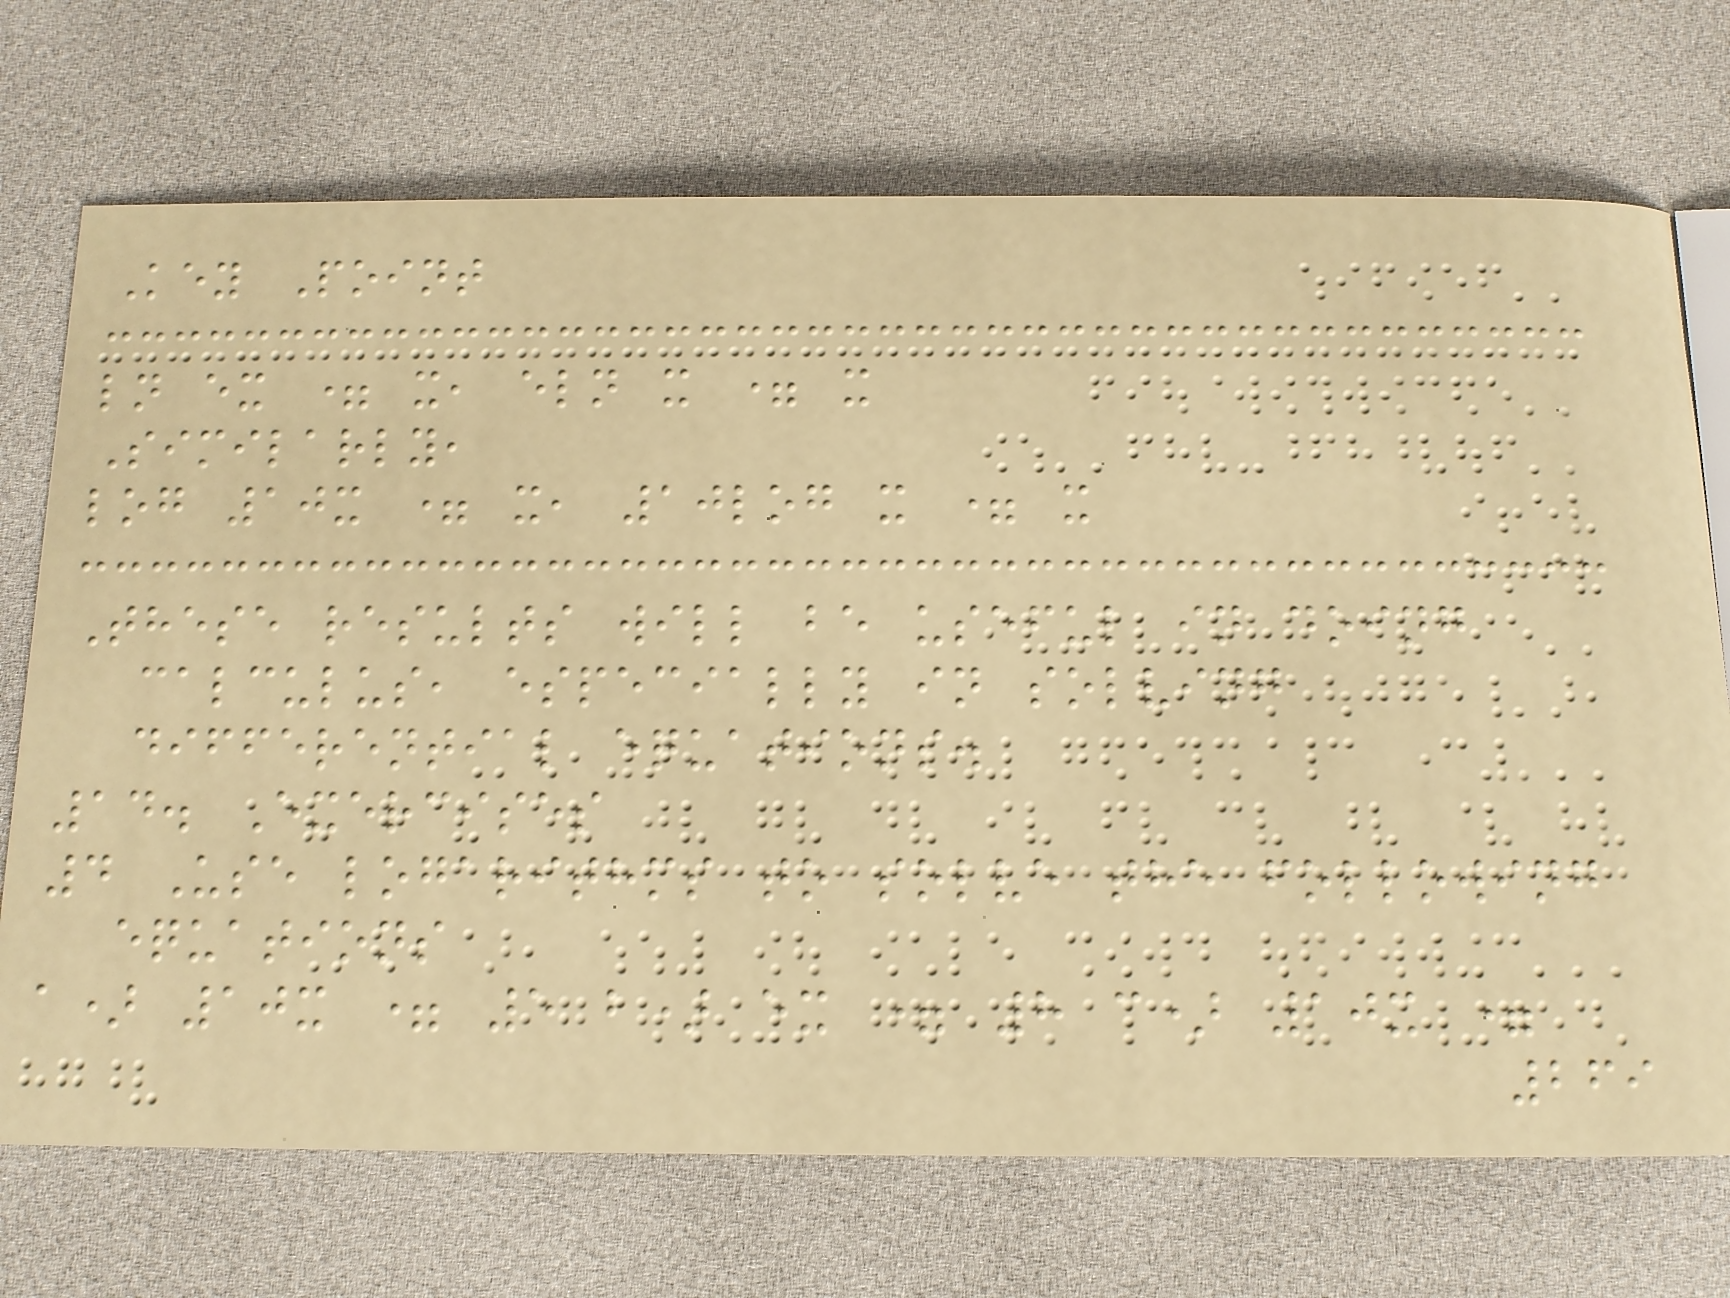Key Point
ln ex = x, eln x = x
Similarly,
log 10x = x, 10log x = x
These results will be useful in doing
calculus, especially in solving
differential equations.
14. Exercises
4 Use logarithms to solve the following
equations
a) 10x = 5 b) ex = 8 c) 10x =
269
